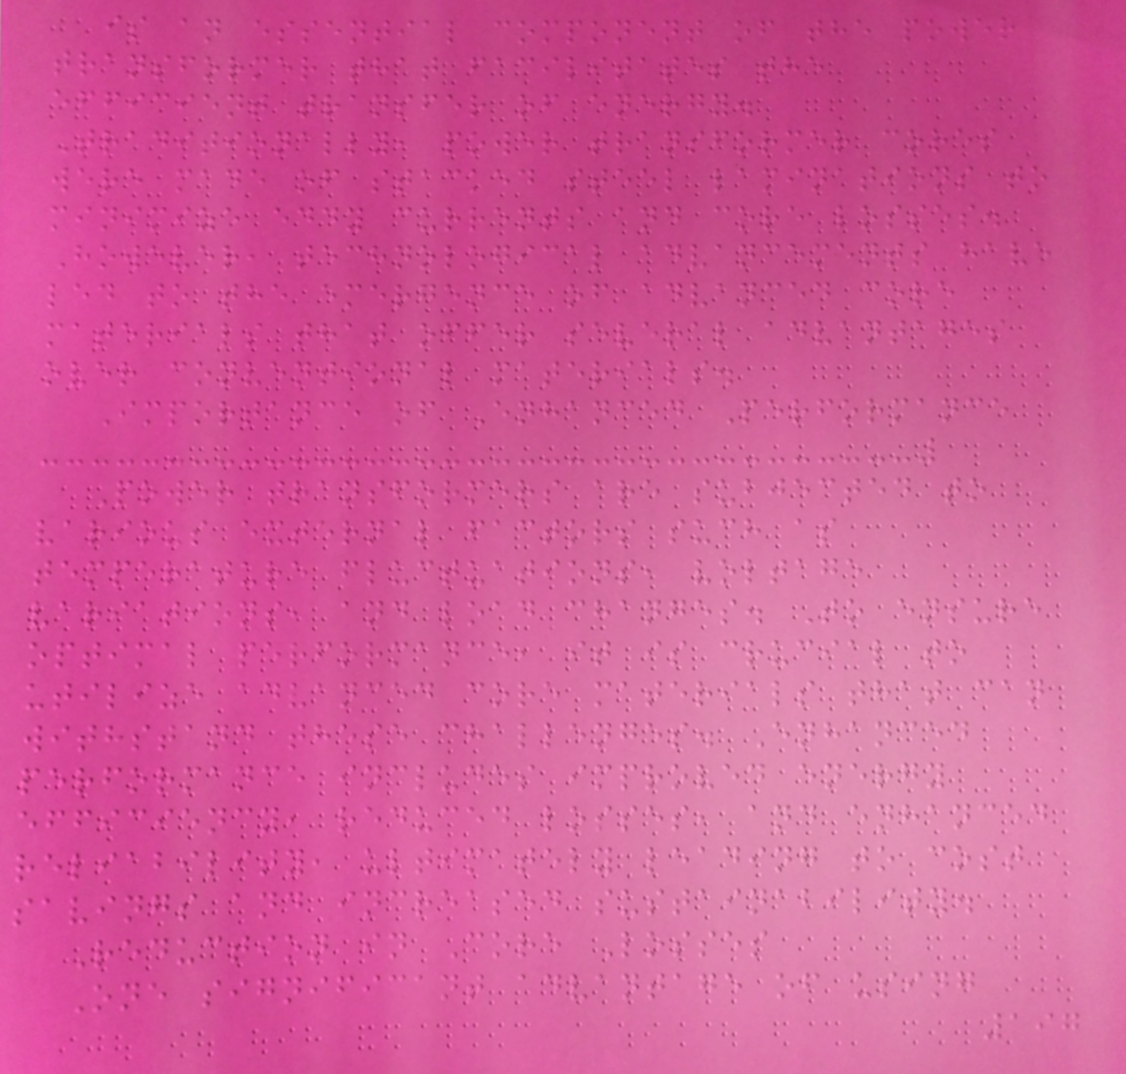is an essential component of the power
transformer that facilitates the
efficient transfer of energy.
Traditionally, power transformer cores
were made of stacked steel laminations to
minimize eddy currents and core losses.
However, technological advancements have
led to the emergence of advanced core
materials that offer several advantages
over conventional materials.
Importance of Enhanced Performance
Power transformers are subjected to
various external factors such as
temperature fluctuations, voltage
variations, and load changes. To ensure
optimal performance, it is crucial to
utilize advanced core materials that can
withstand these challenges. Enhanced
performance includes improved energy
efficiency, reduced losses, and enhanced
reliability, ultimately leading to cost
savings and increased sustainability.
Reduction in Core Losses
One significant advantage of using
197
